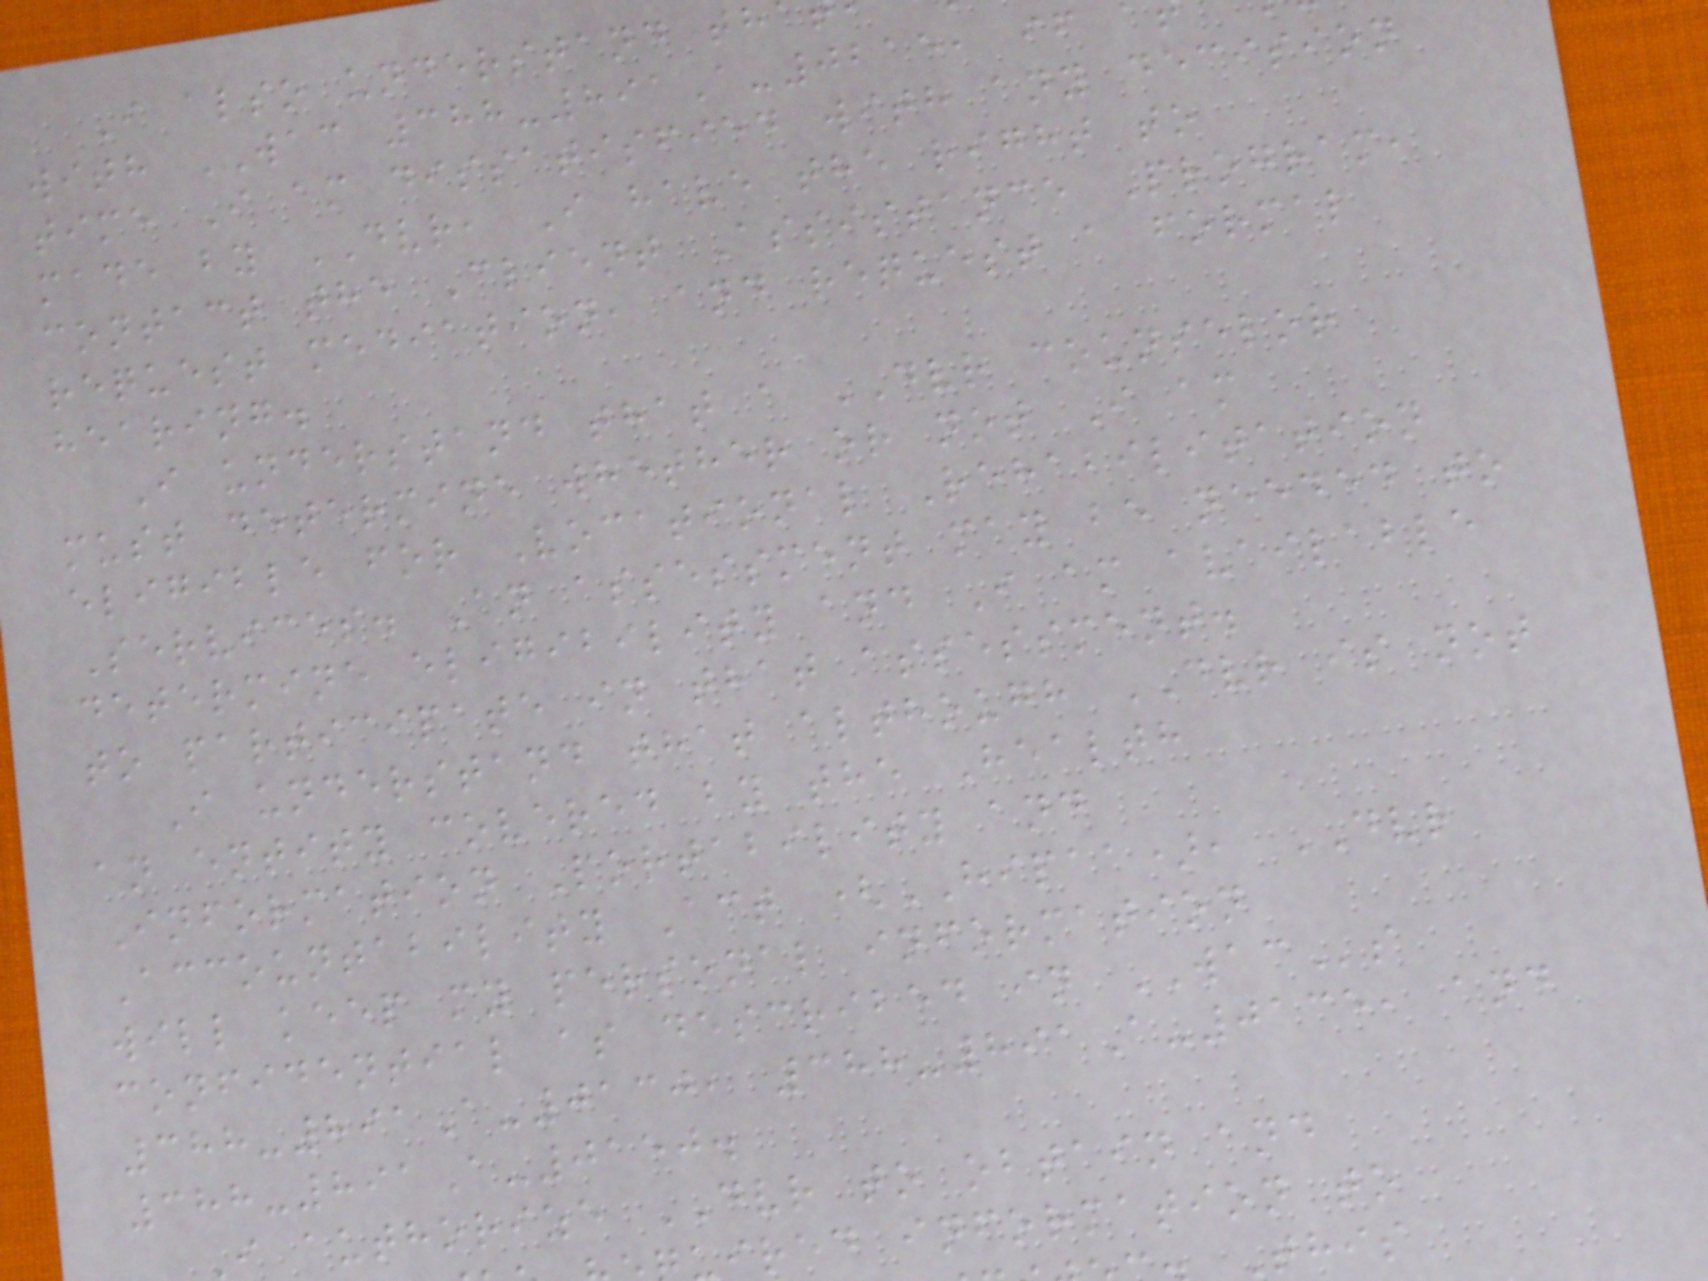I also understand th
with WAC 388-891A-0215, if
time I am dissatisfied with any decision
made by DVR, I have the right to
contact the Client Assistance Program,
request mediation, and request a formal
hearing.
I understand that a DVR counselor
must determine whether or not I am
eligible for Vocational Rehabilitation
Services. An assessment may be needed to
determine eligibility and I am available
to participate in that assessment.
I understand that although DVR is not
an entity covered by the Health
Information Portability and
Accountability Act (HIPAA), DVR
will keep my personal information
confidential as described in WACs
388-891A-0130, 388-891A-0135, and
388-891A-0150.
i authorize DVR to obtain and
ired information to
